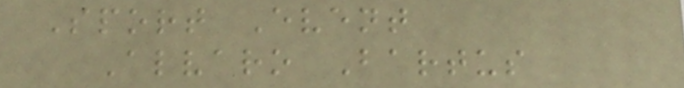Sport Event
Alvaro Bartus
